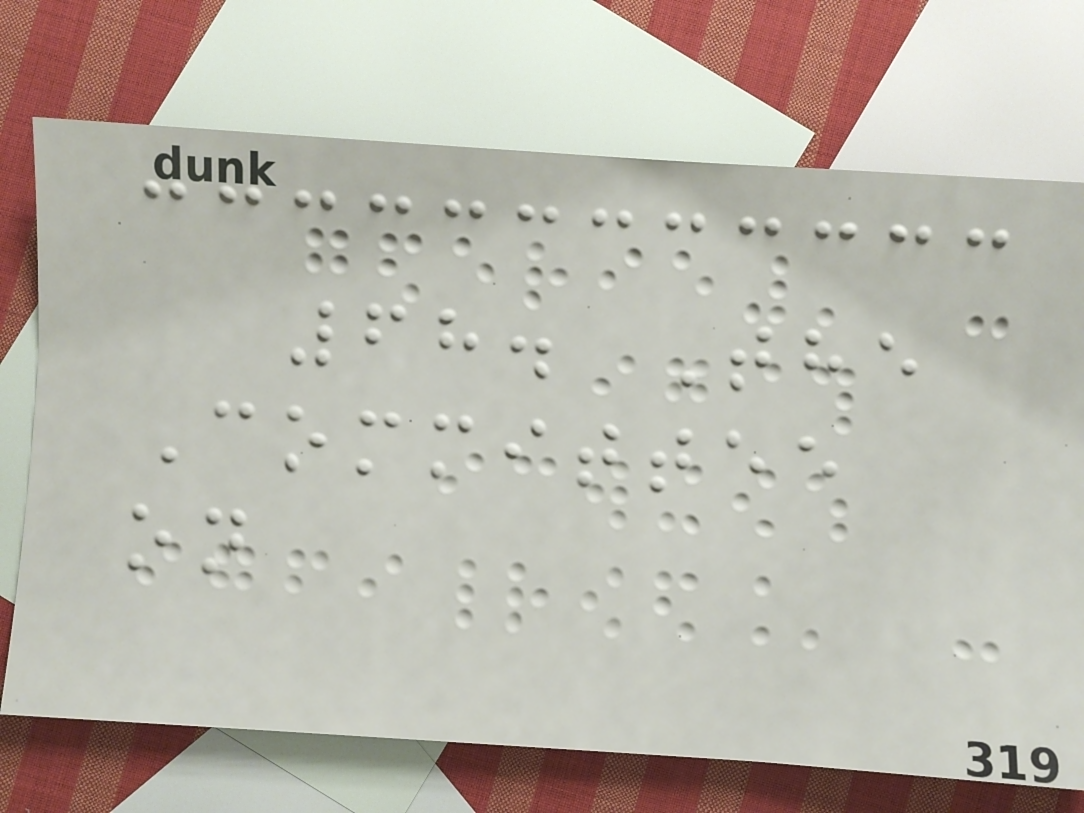68. The
Committee
on
